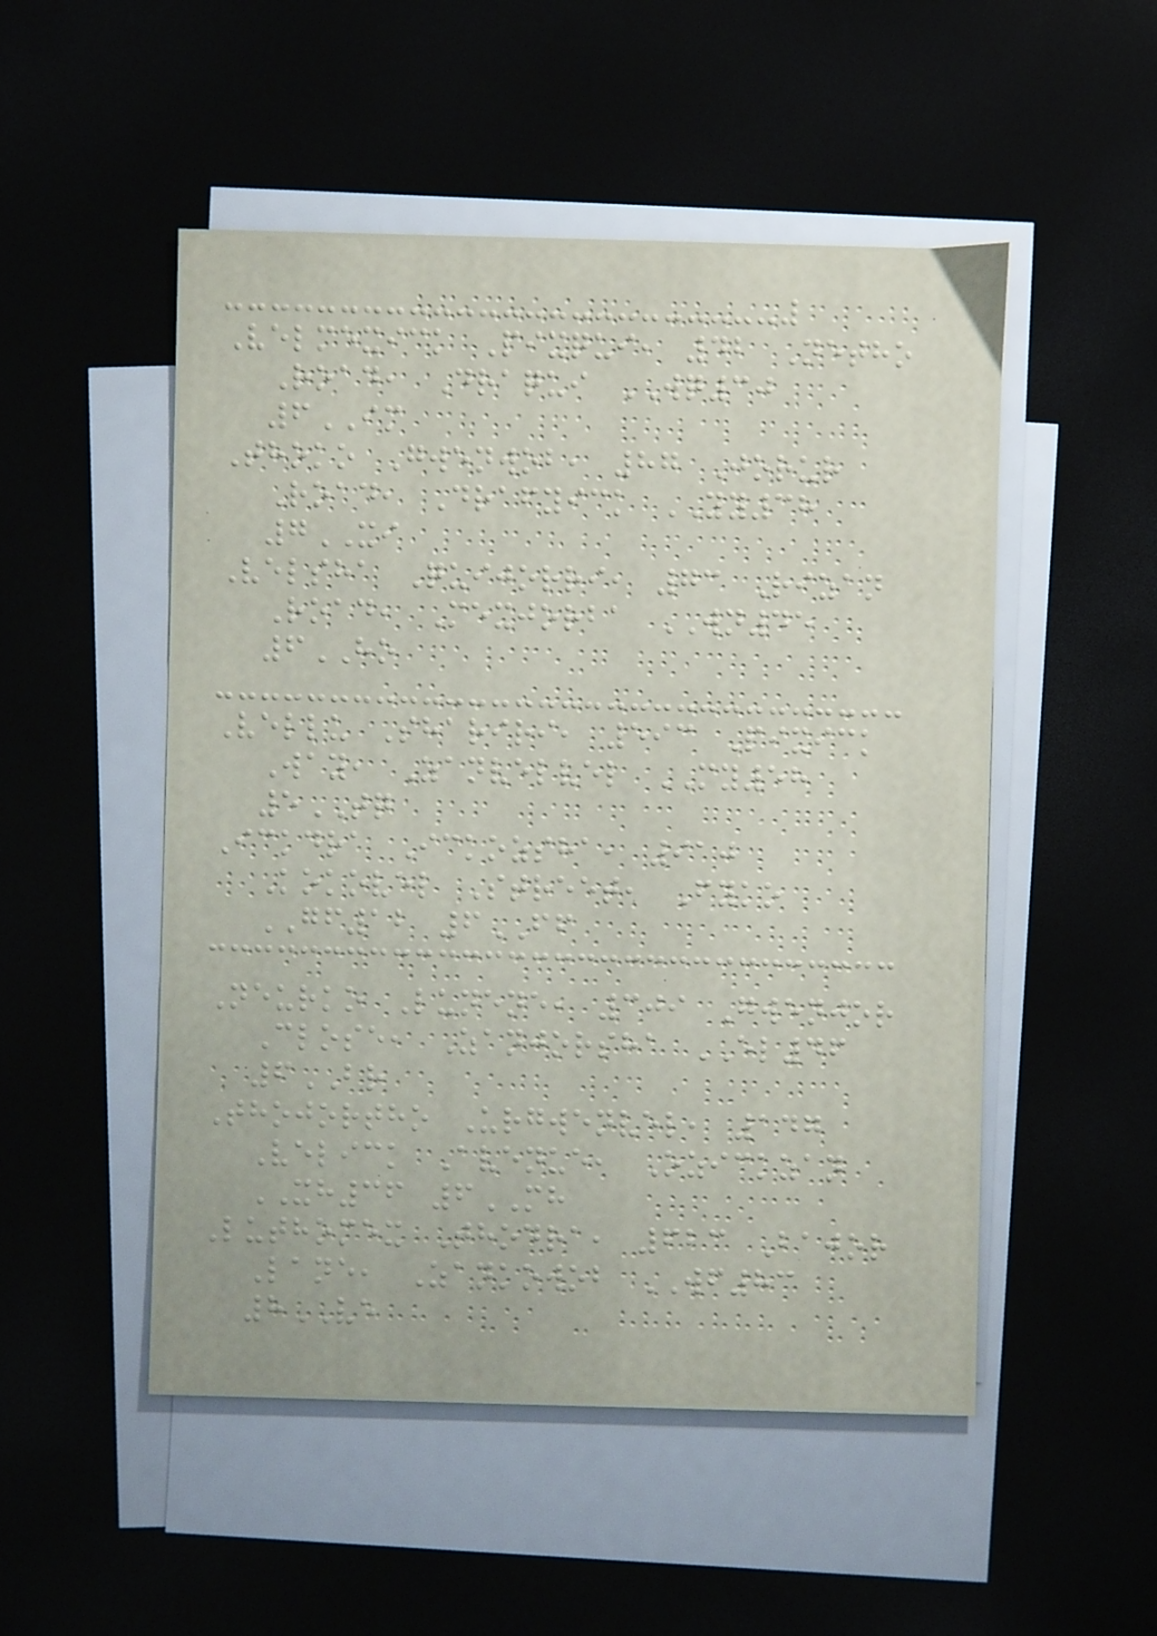Velmexick Pixqui, 42 Netho
Road, Draqui WQ30
6IM
Thoko Gwenwob, 87 Jorur
Road, Drafyick YY38
7XI
Velsha Quijorri, 73 Rizan
Road, Mexjorba WN45
6HO
Vellu Shariri, 593 Pixick
Way, Zanvelvel MY58
5TQ
Ickdra Ickozsha, 910
Kokovel Street, Fyko
GF12 6FF
Neurko Lunene, 309 Gwenjor
Close, Zanjorsha EL46
6BR
Thojortho Urgwenvel, 147
Velick Avenue, Ozickzan
XH36 6MH
Luthomex Thodra, 623 Bajor
Lane, Zankowob WF83
8VE
